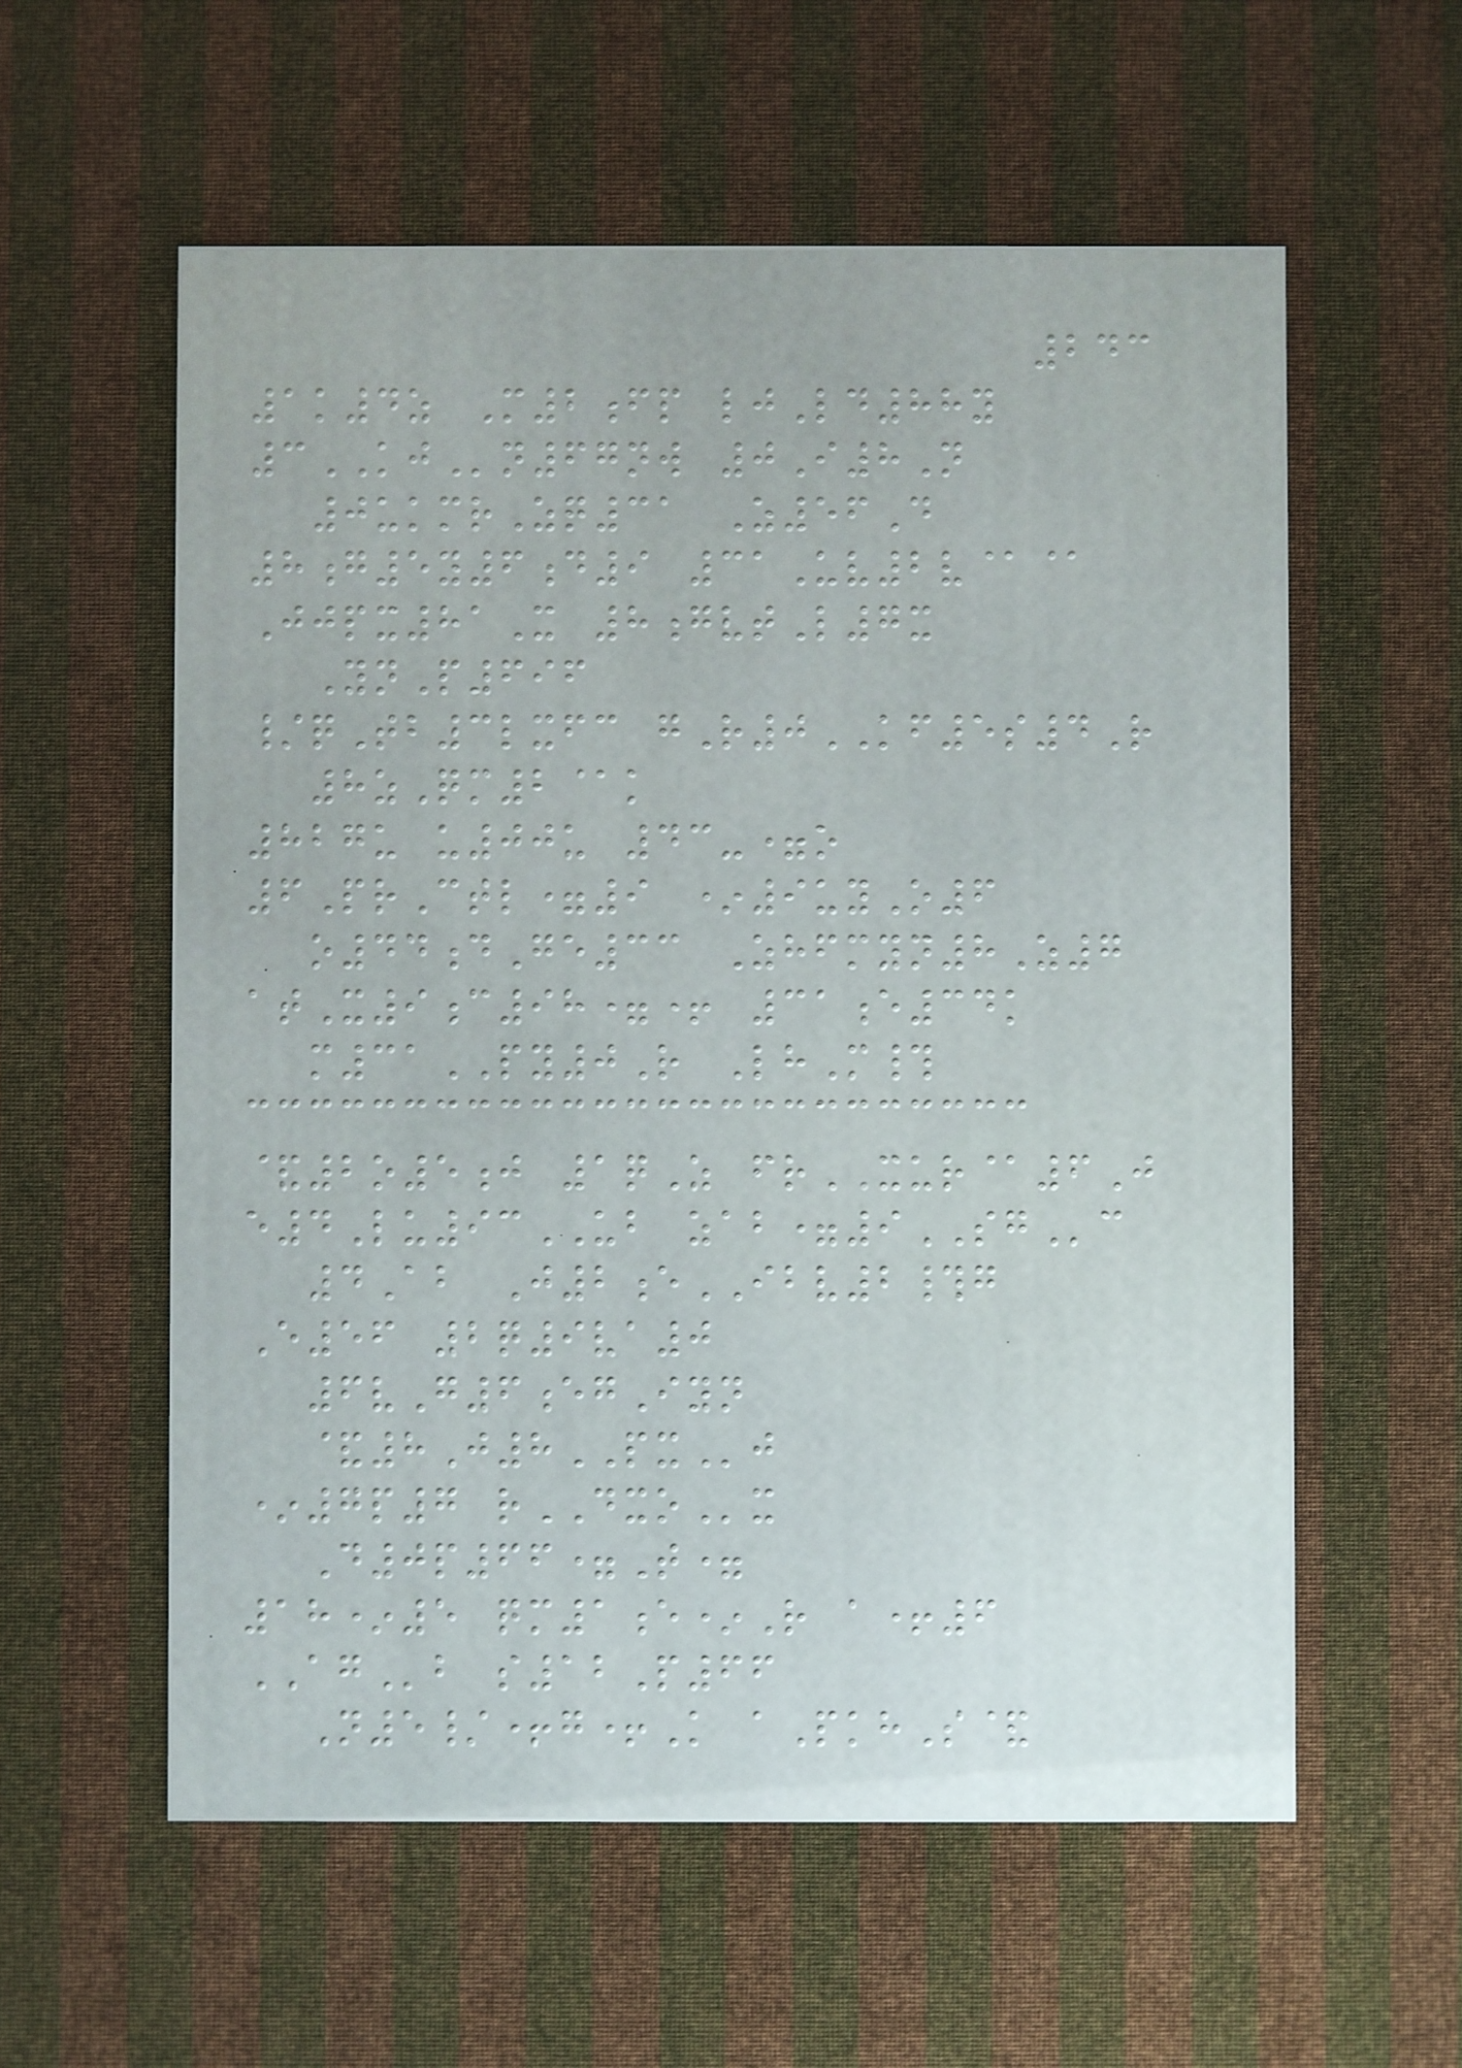243
1k4z M2fp ljLd88y
3KJn67nw 0I8N
0ukmrZq31 Z56D
8g5y6d9 31Uv2v@@
Jjpx81X 8gvtL7x
YnP696
/qTb3lxfc gR0KF5s4R
8zQm2@k
827u u00u 43-=o
6PrCtl=9 *9uyO6
o44dGe33 Zhfmyn8Z7
atX9c98=+ 31e34k
m31PY0R LhM#
&2o5j 1qZ frXUR@6J
e4Lu93UB zab=9SGc
4Ab J2eIBV2#g
E56 2q9va0
6vG6egIyn
&8J8PXj
*7p7 rDXOx
D0p66=T=
18*5 qm1e*R a+6
AGb s12P66
N5/+g+K aPkhS&
